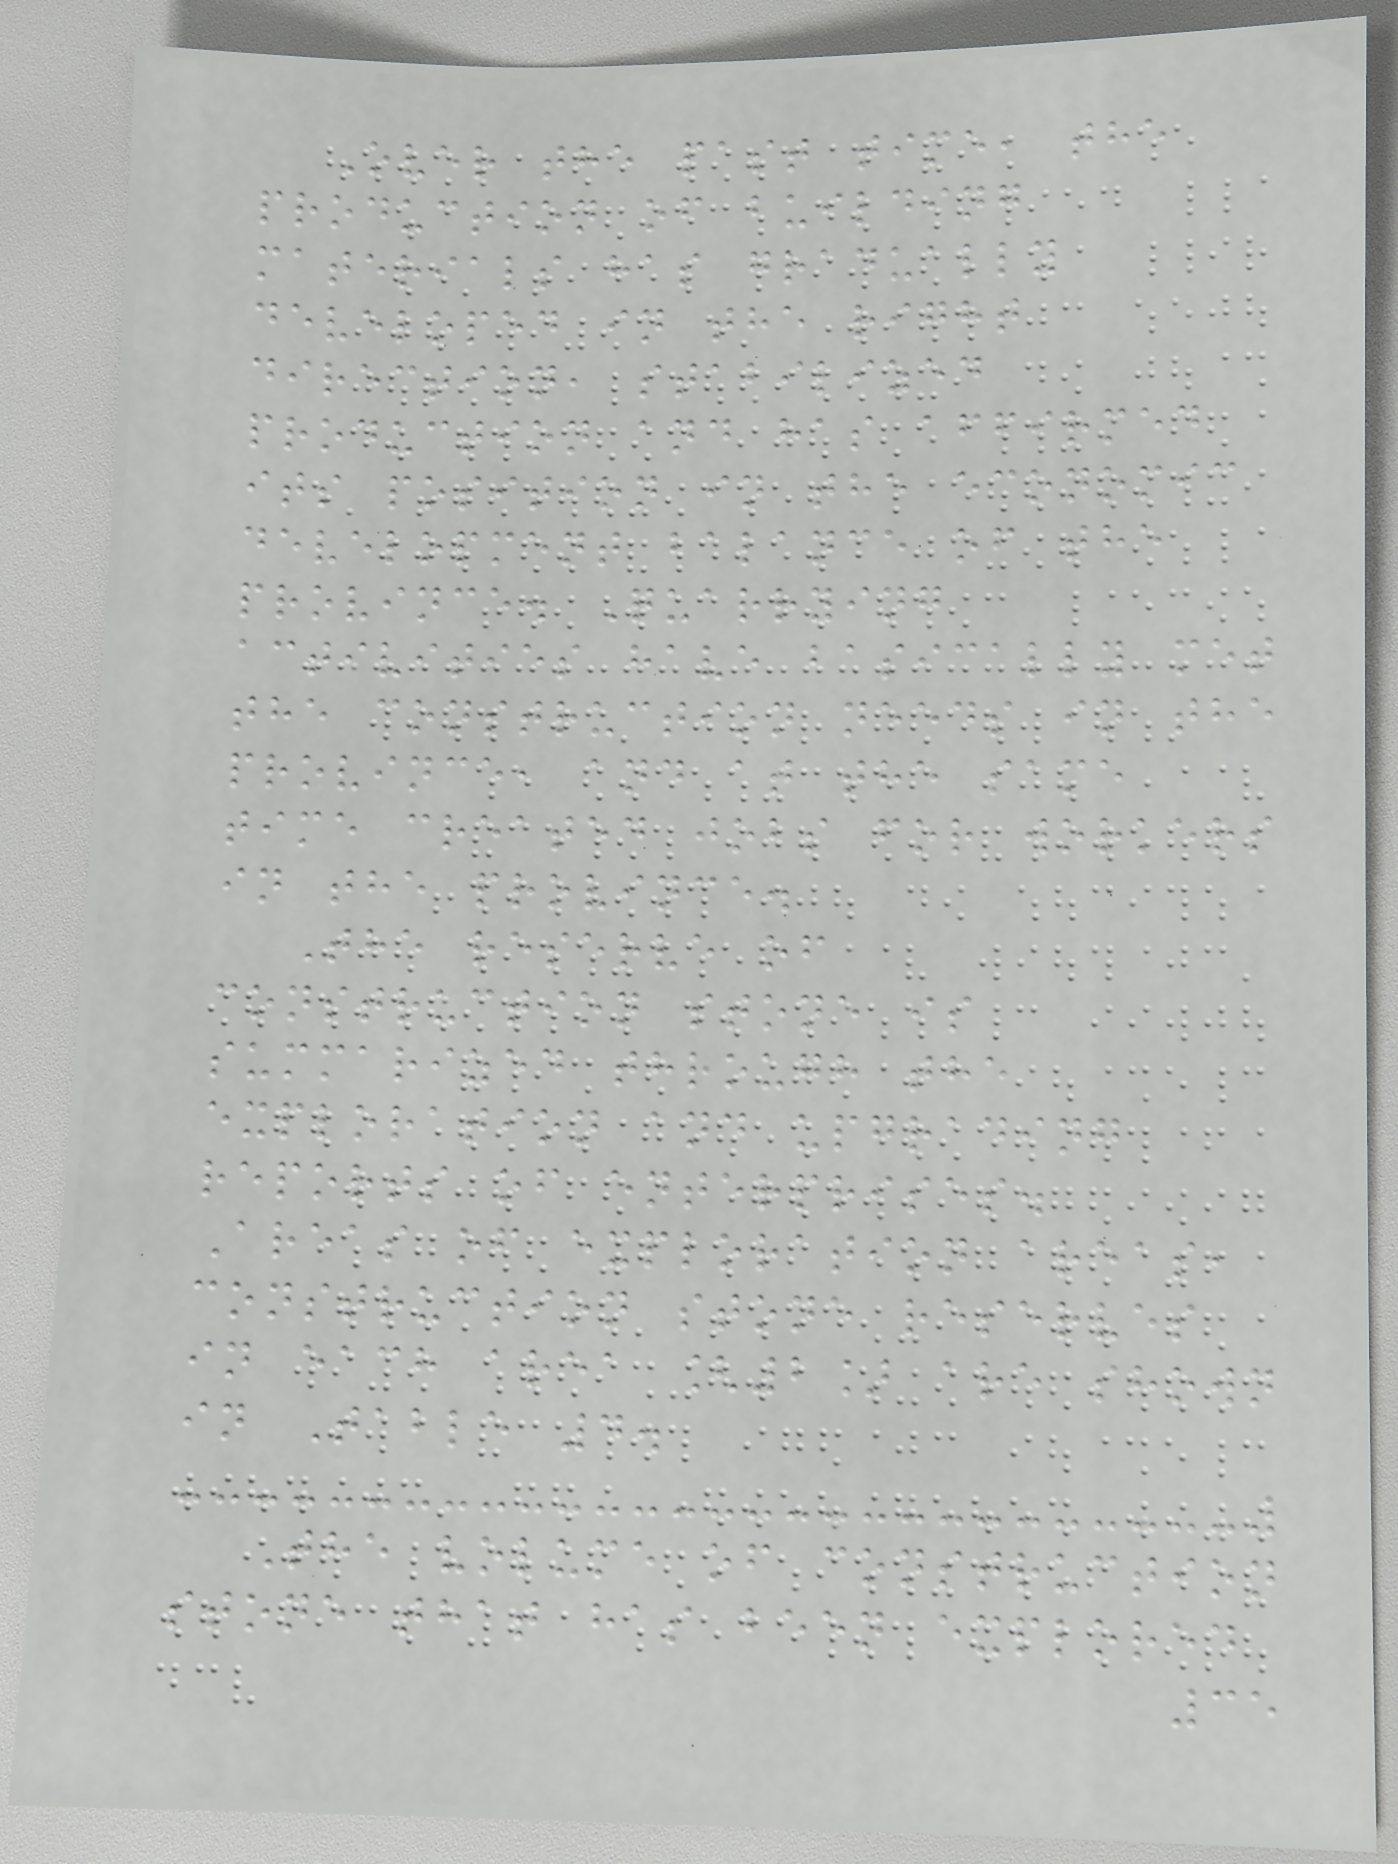Over the past time, the
production of building
materials has gradually
developed in the right
direction, stabilized
production and has affirmed
its position in the economic
development balance of the
province. Quarrying
activities have basically met
the construction needs in the
province, and at the same
time created jobs for workers
in the province.
The reserve of
construction stone is
summarized through the
exploration and upgrading
reports of enterprises.
Areas of exploration areas,
construction stone reserves
in each area [2] are shown
in Table 4.
The volume of construction
stone that has been explored
35
